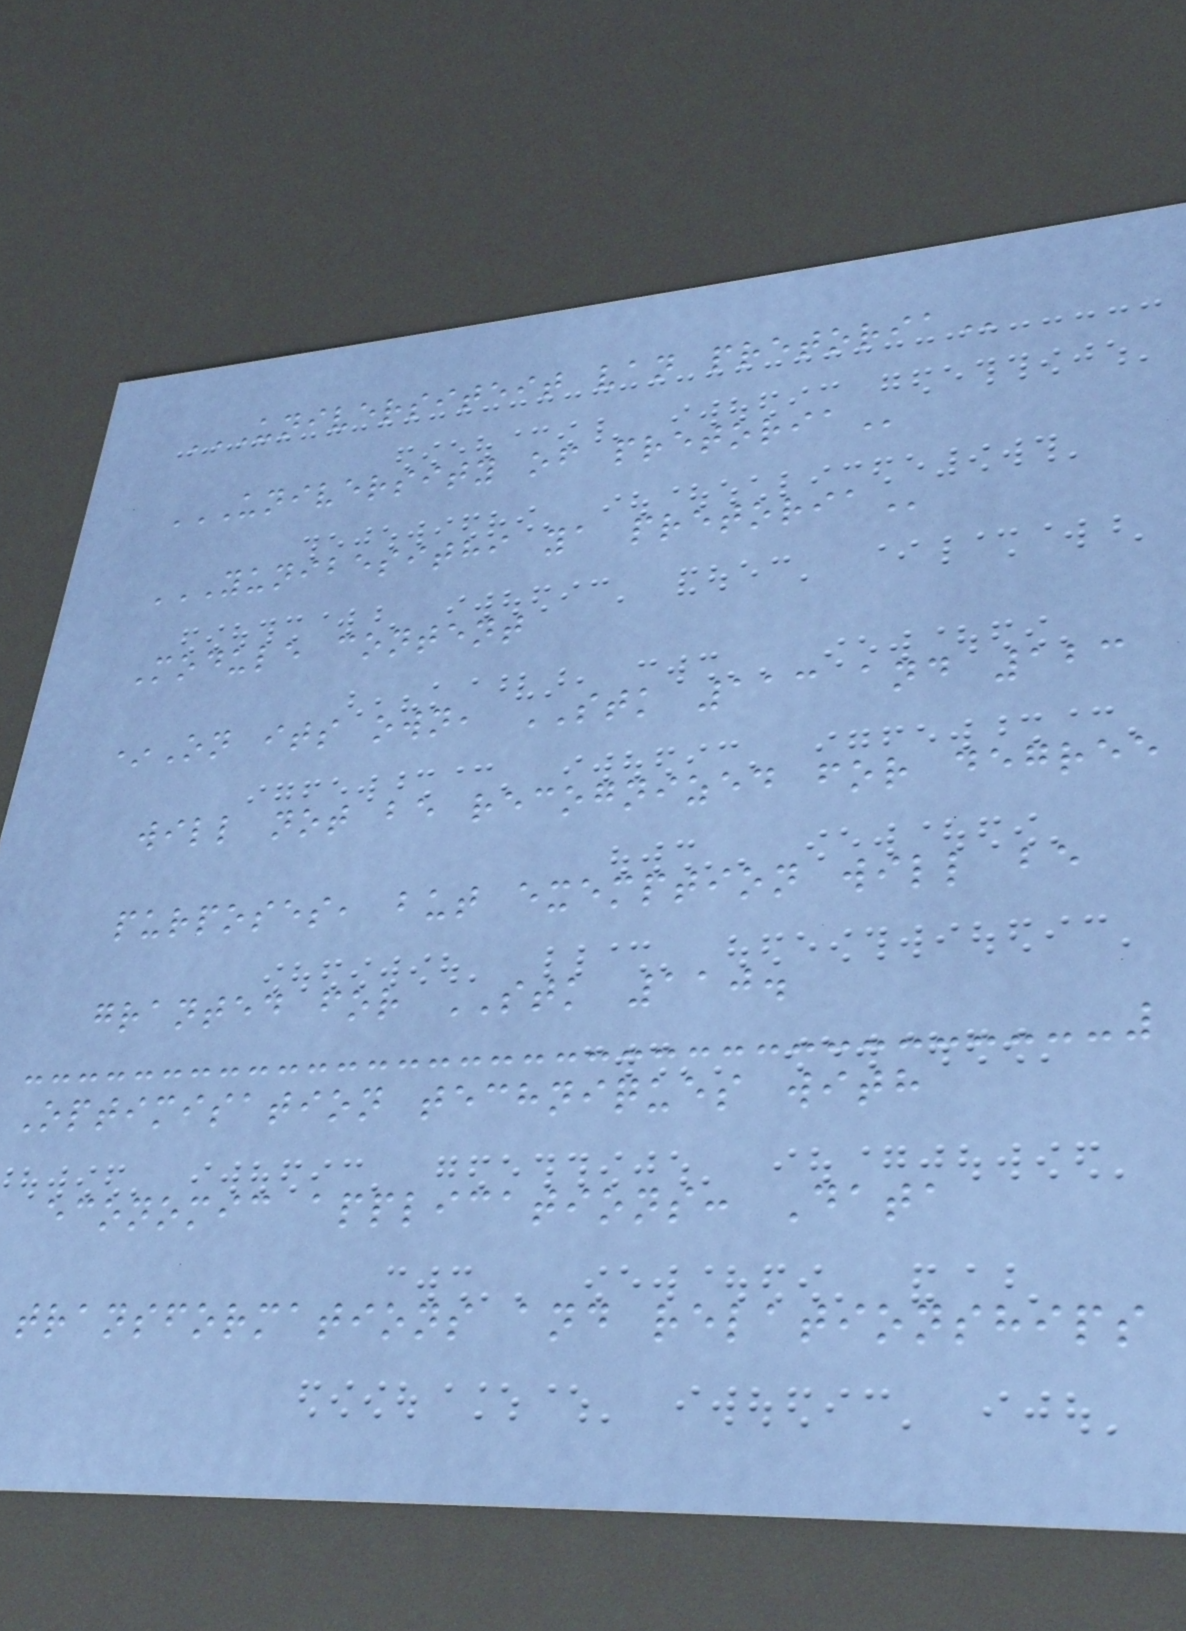UNIVERSITEIT VAN PRETORIA
UNIVERSITY OF PRETORIA
YUNIBESITHI YA PRETORIA
Module content
*On its own, STK 113 and 123
will not be recognized for degree
purposes, but exemption will be
granted for STK 110.
Optimisation techniques with
economic applications: Data
transformations and relationships
